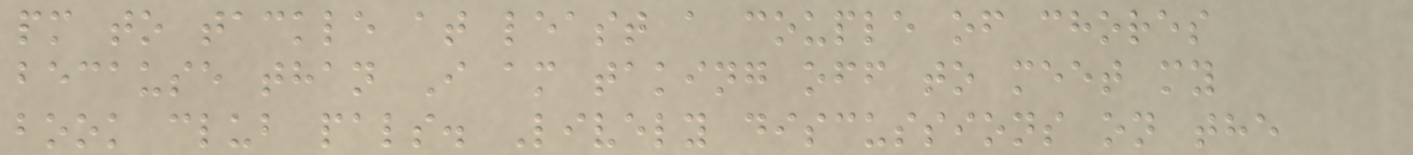pm to tackle at least a couple of chores
because than I am taking off to meet my
book club pals. Lively discussions on the
